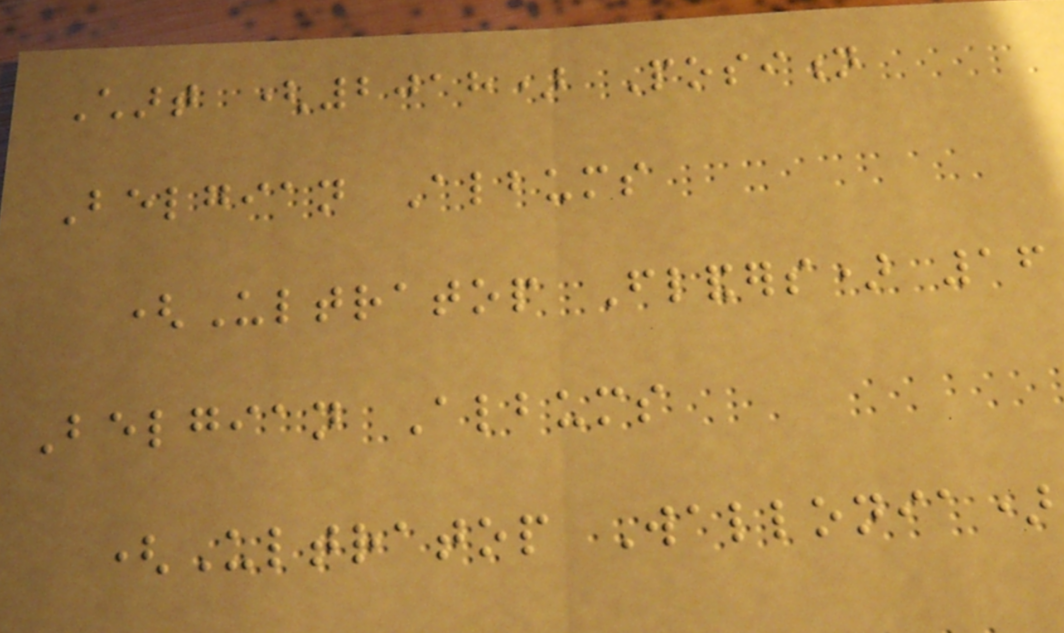Chart (2018) Position
Belgian Albums
(Ultratop Flanders) 16
Belgian Albums
(Ultratop Wallonia)
